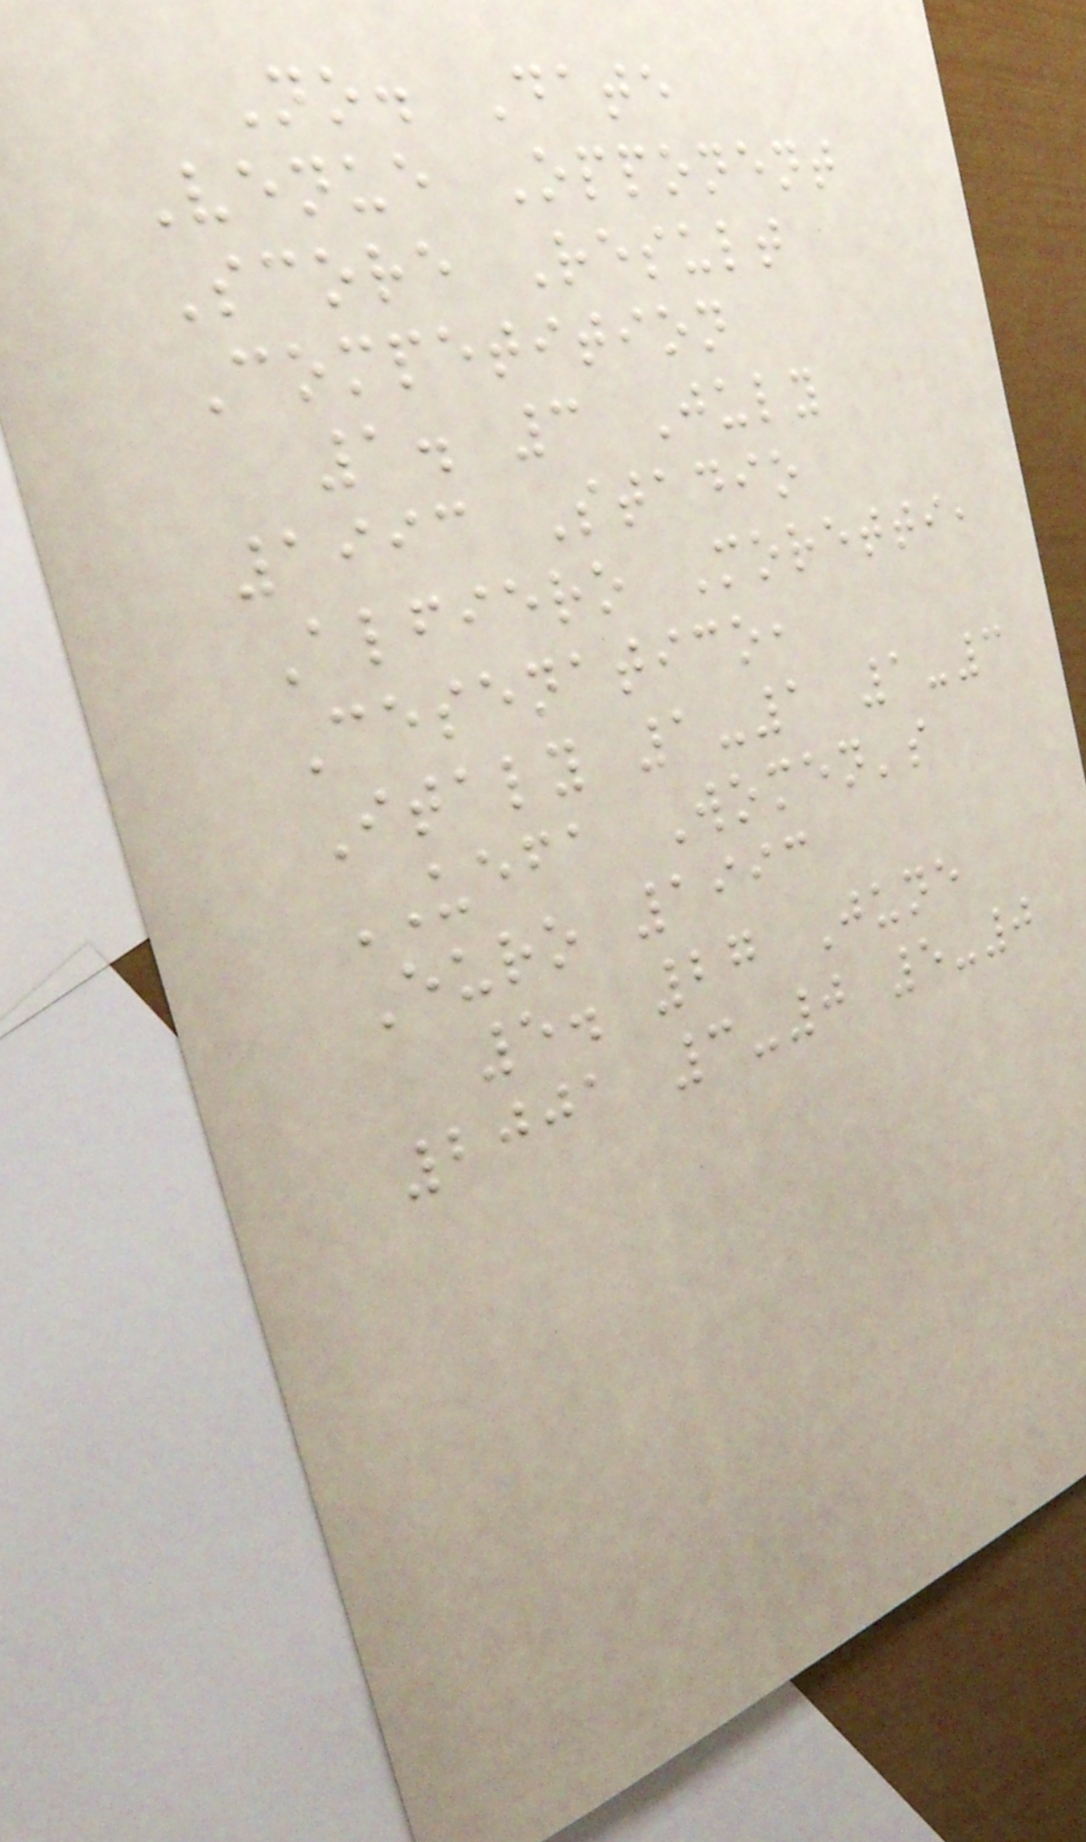No. Date
Venue Opponent
Score Result
Competition
1. 3 July
1993 Stadio
Alfiero Moretti,
Cesenatico,
Italy 1-1 1-3
UEFA Women's
Euro 1993
5. 27 June
2001 3-0 5-0
